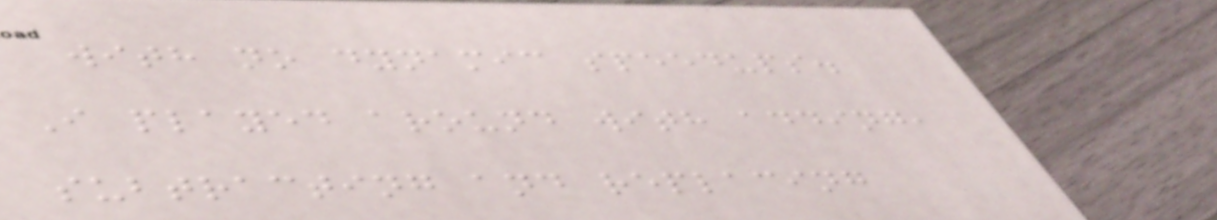with no dynamic speedups.
I played around with adding,
subtracting and replacing
